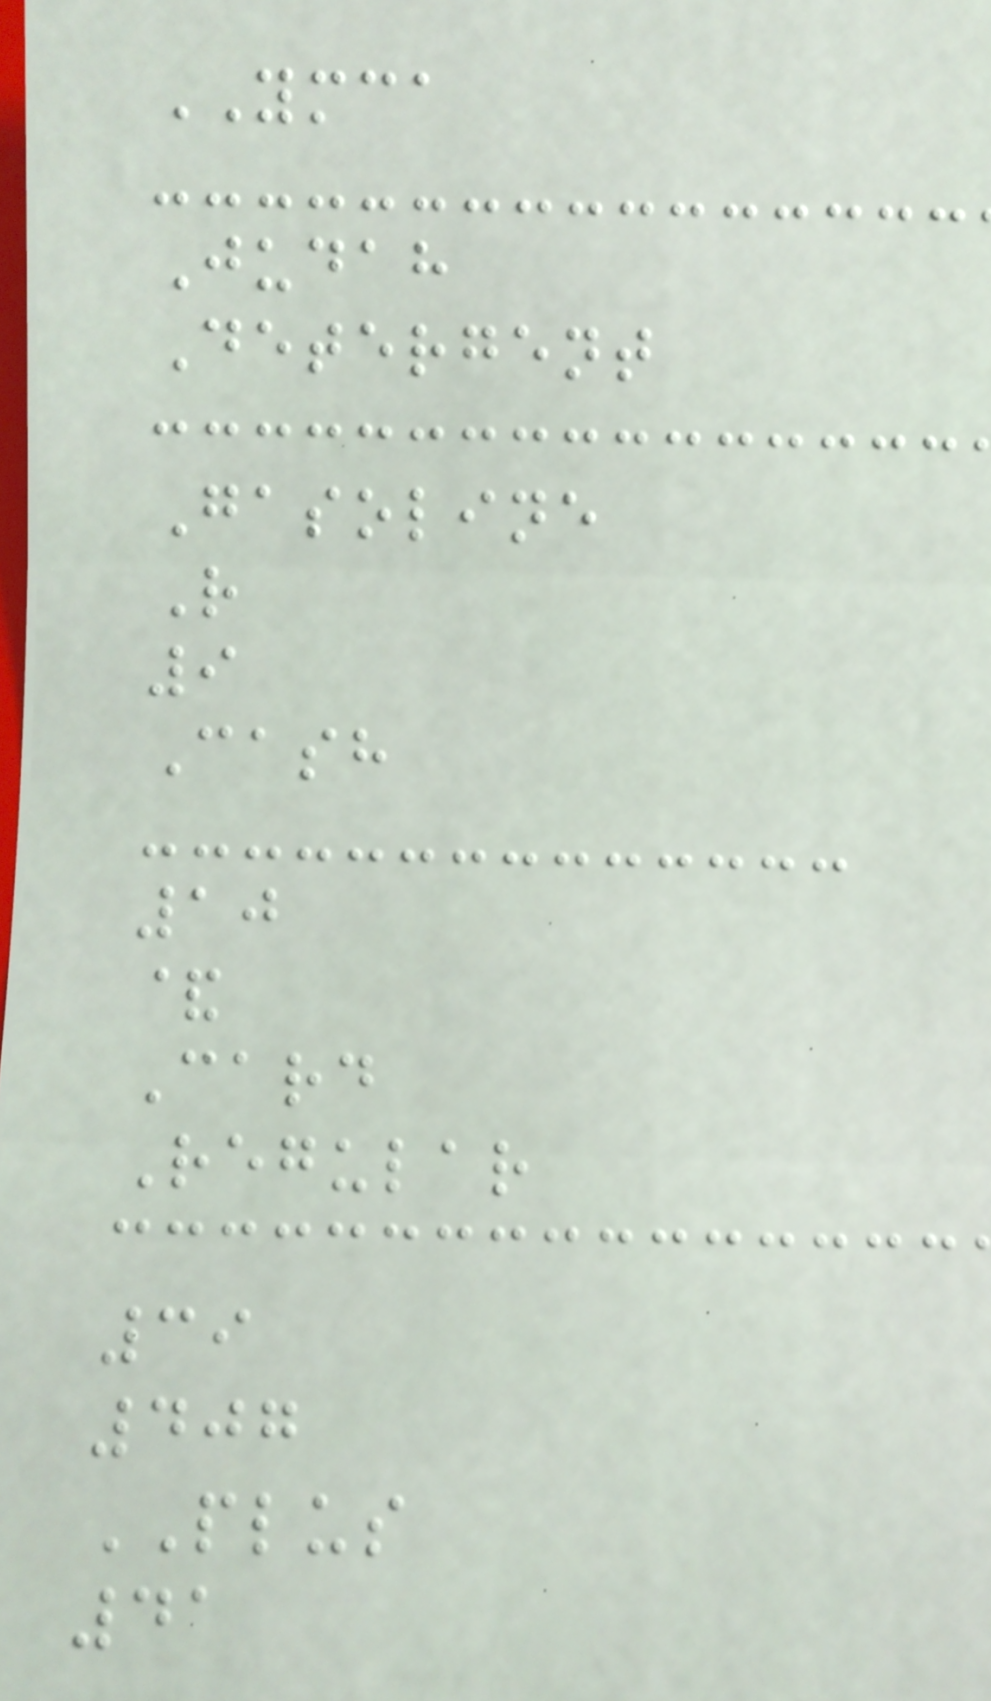YMCA
Judah
Detergent
Gasoline
R
9
Cash
10
&
Card
Regular
39
407
PLUS
41
